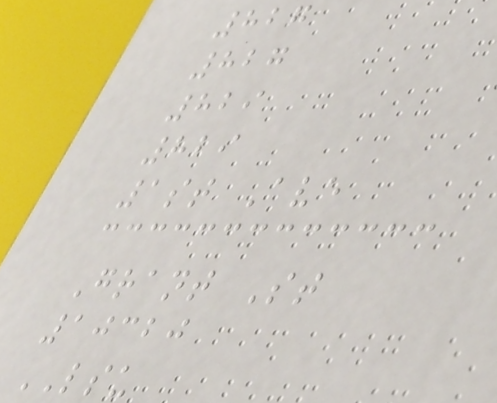827
827
829
829
1st Ave
Grant St
10320
LSU
